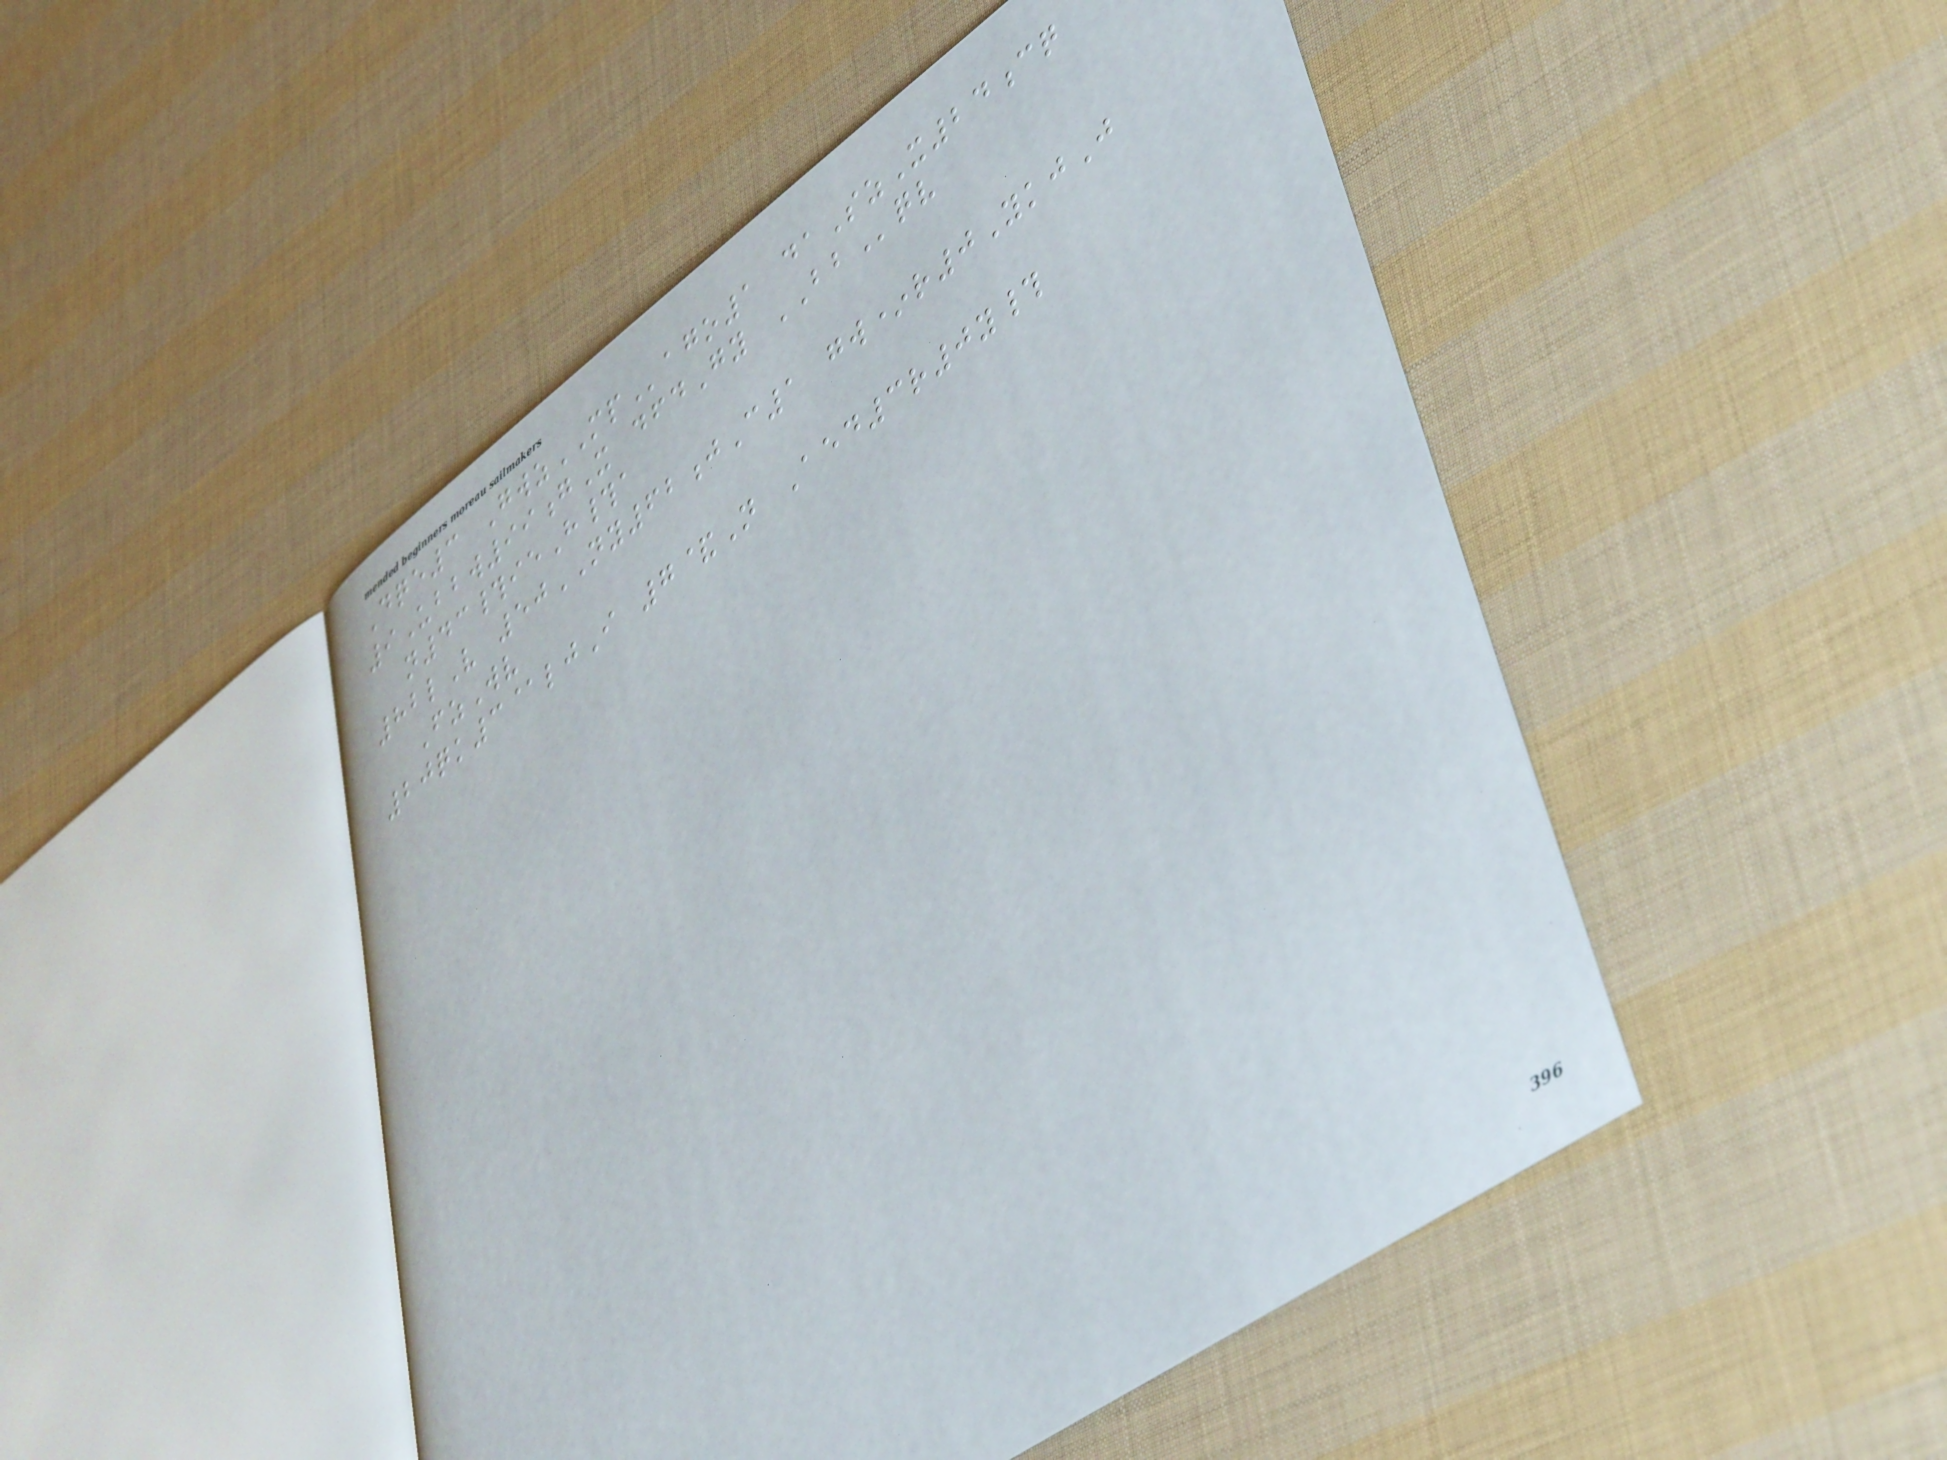Dqe3 GwzMPago1 daSzX24cq
9Ubbw99gX dfdGy BBqv
n43#ieH#a
82lV 50NY62jC1 gw*r0YkjJ
FzWv
20qk3@ljI 7&N Aed3r0y#
